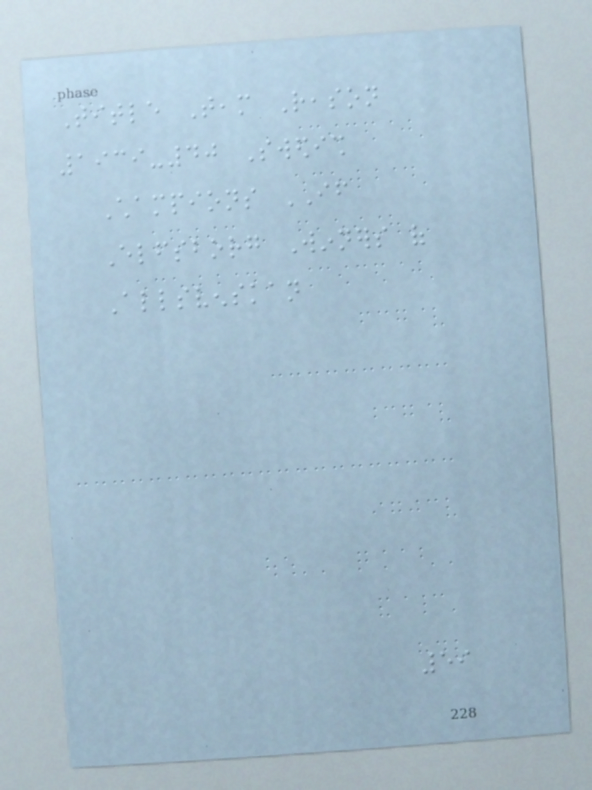Title Team Reason
1939-40 Swedish
Champions IF
Elfsborg Winners of
Allsvenskan
59
